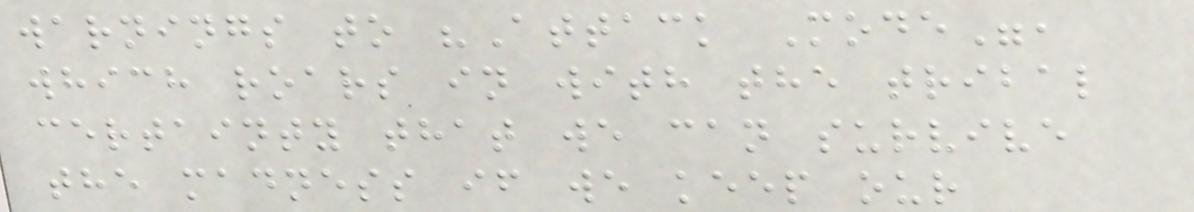warnings to "Attack Mode",
which roars in with the tribal
certainty that we can survive
the madness if we keep our
